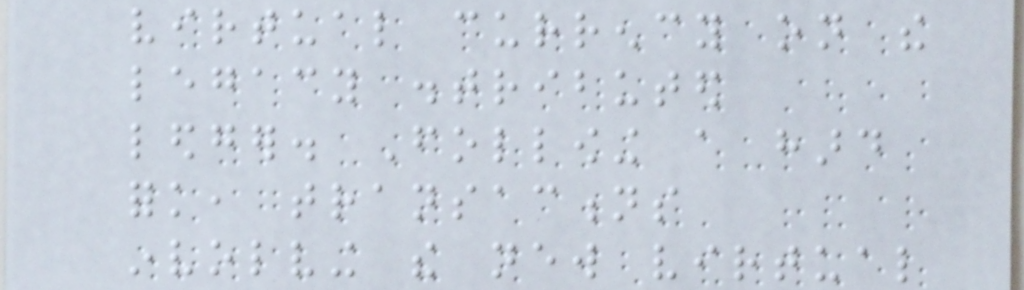virtual currency on the
legacy distributed
ledger. Following a hard
fork, transactions
involving the new virtual
